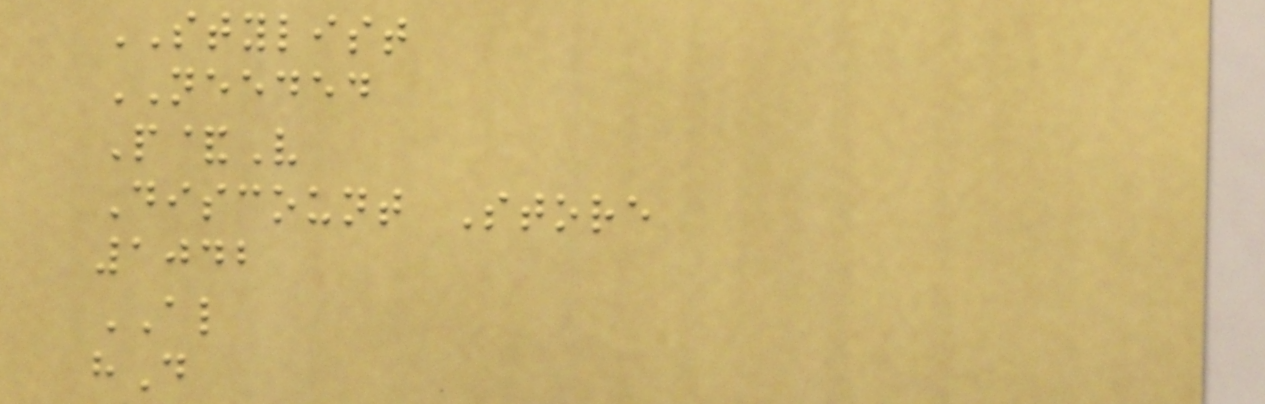STYLIST
NEEDED
P&V
Discount Store
1042
AL
hD
